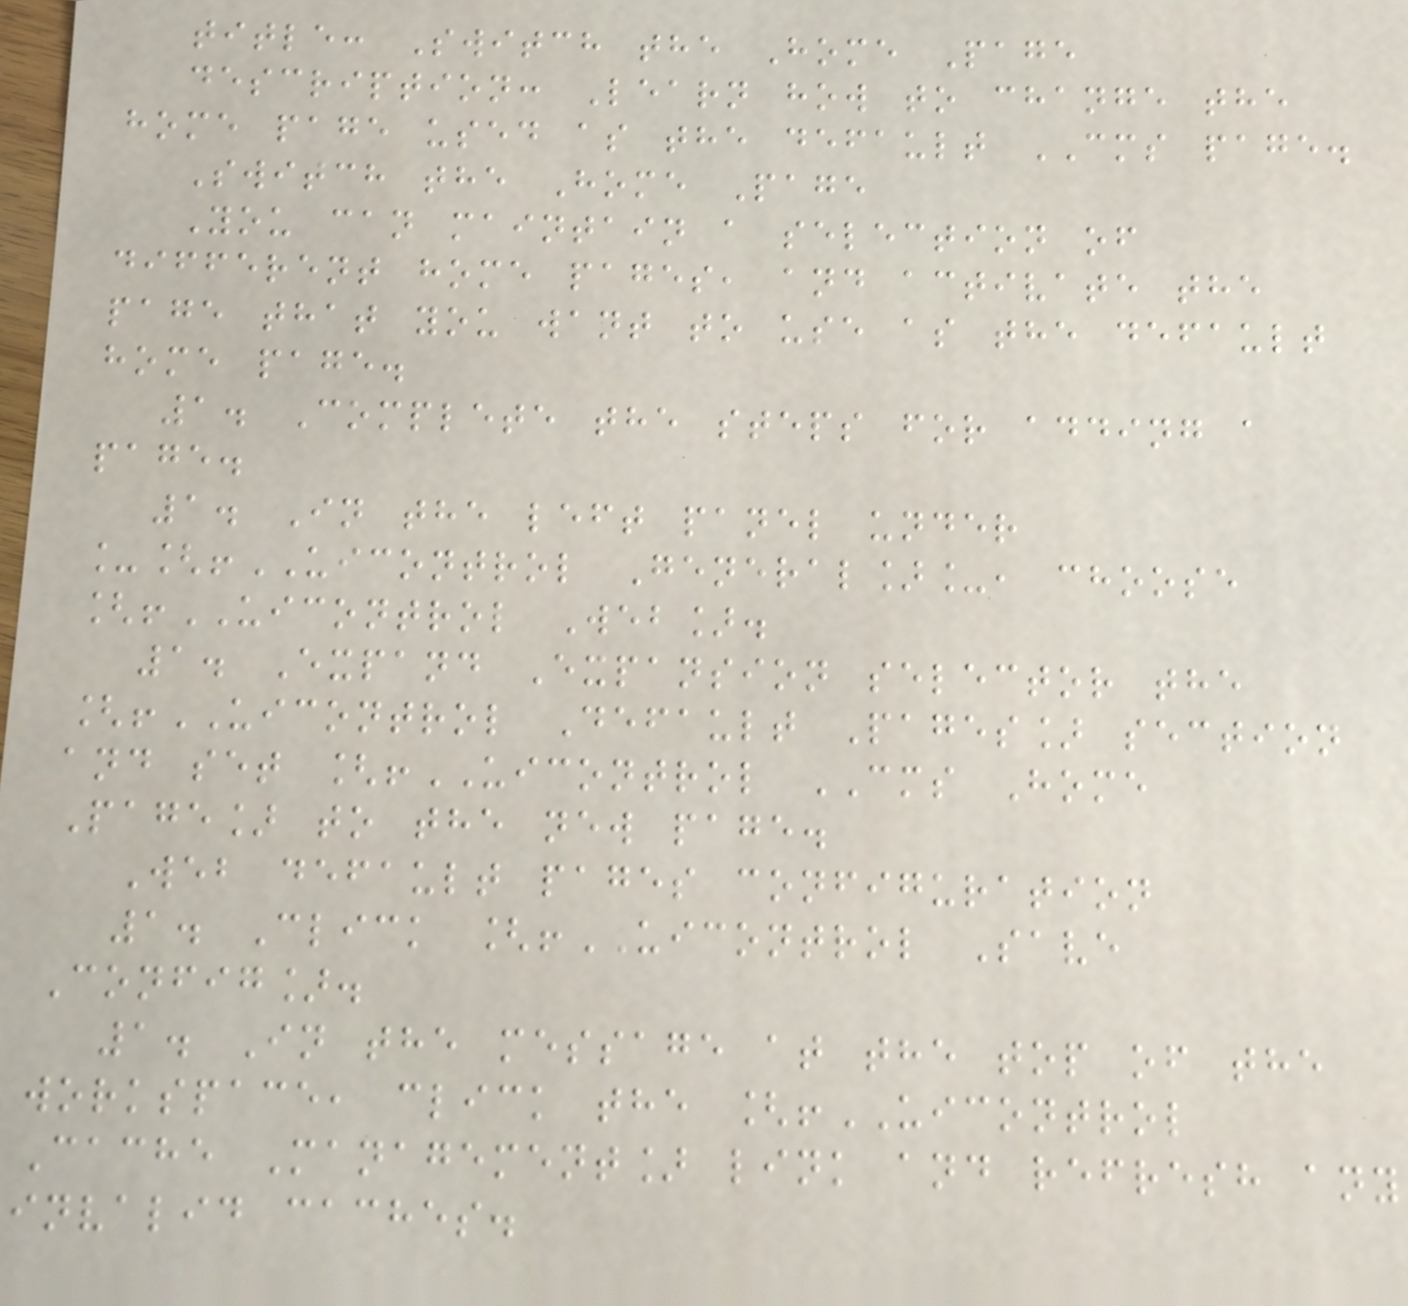title: Switch the Home Page
description: Learn how to change the
home page used as the default CMS page.
Switch the Home Page
You can maintain a selection of
different home pages, and activate the
page that you want to use as the default
home page.
1. Complete the steps for adding a
page.
1. In the left panel under
_[!UICONTROL General]_, choose
[!UICONTROL Web].
1. Expand Expansion selector the
[!UICONTROL Default Pages] section
and set [!UICONTROL CMS Home
Page] to the new page.
Web default pages configuration
1. Click [!UICONTROL Save
Config].
1. In the message at the top of the
workspace, click the [!UICONTROL
Cache Management] link and refresh any
invalid caches.
